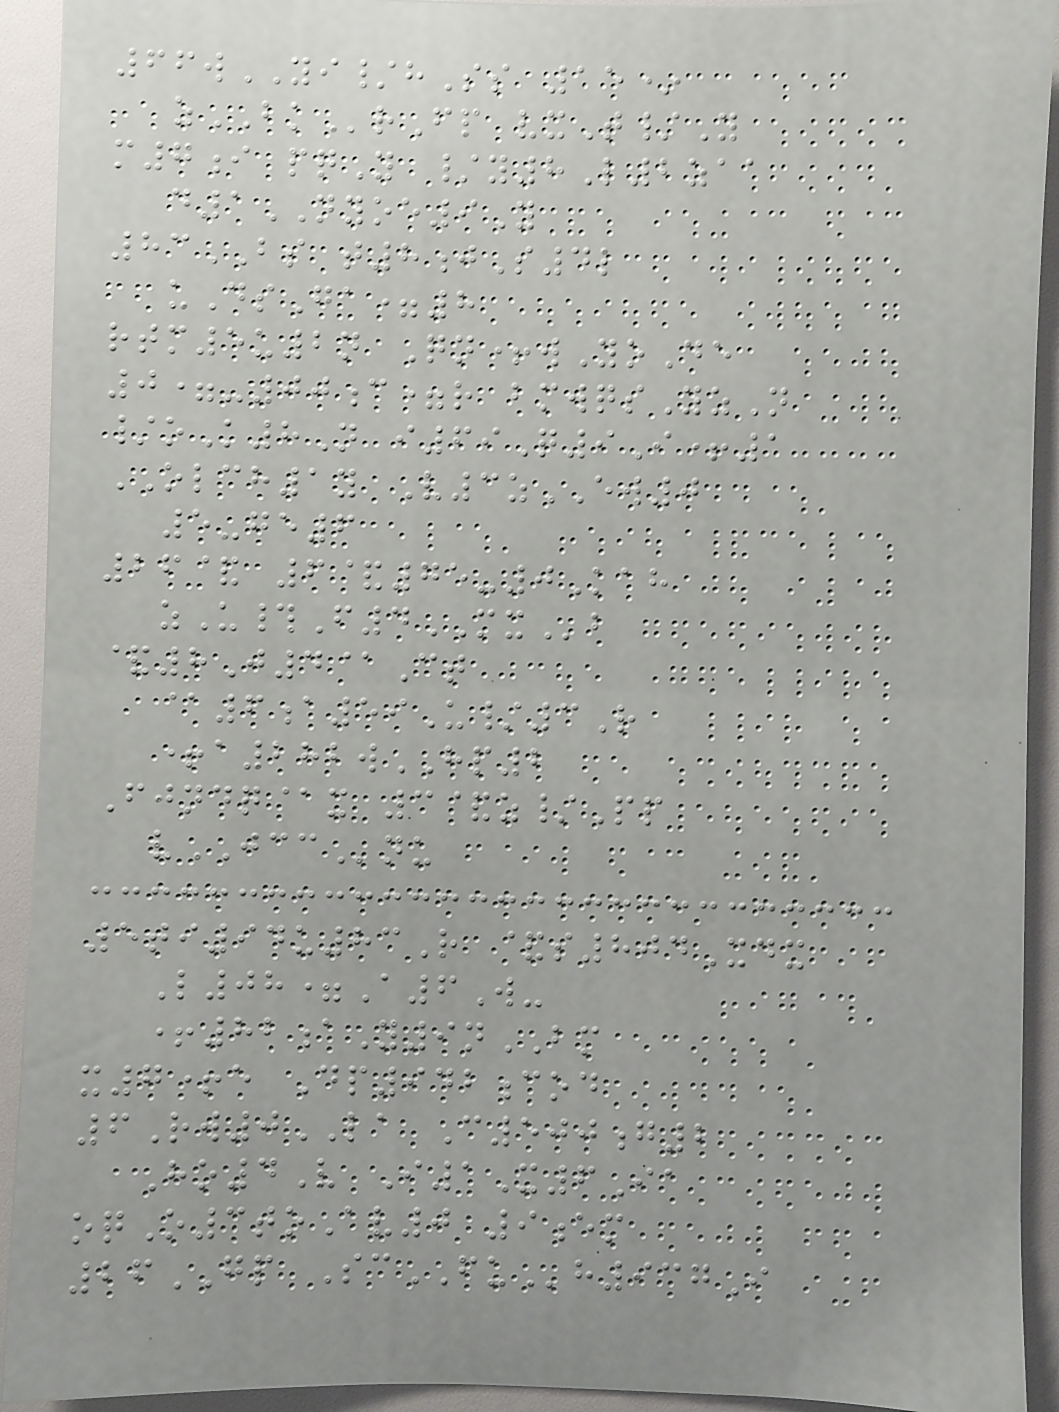66wYI/hSs 15*
zBKrFp vxT/Y
m7i pqY /y8L2zaa
d1NYOE9Y
83BS t8jS4l
uDsGa=8
rtm5u2n Qn+wYoDe
0=-00c=r bmwqsYzN
/oK8N i69Q9I+1
OLCH1y V3zEW0
5-ge6
26& 6&75-0Kah
zU#F4MXb
&8J4@Ct
@6a59U/3R
+a282wHP2
Fjndq@x 3&z/Pp
vJCCnu
5ti94u83R &s804Xdx
L08=A6W-
+82aY9nBM
x7+e Dp942cod
6Rw0LA C500g2
Ho4V I1X6Ia
oqO3toAv0 9em
26GP ScFUh937I
